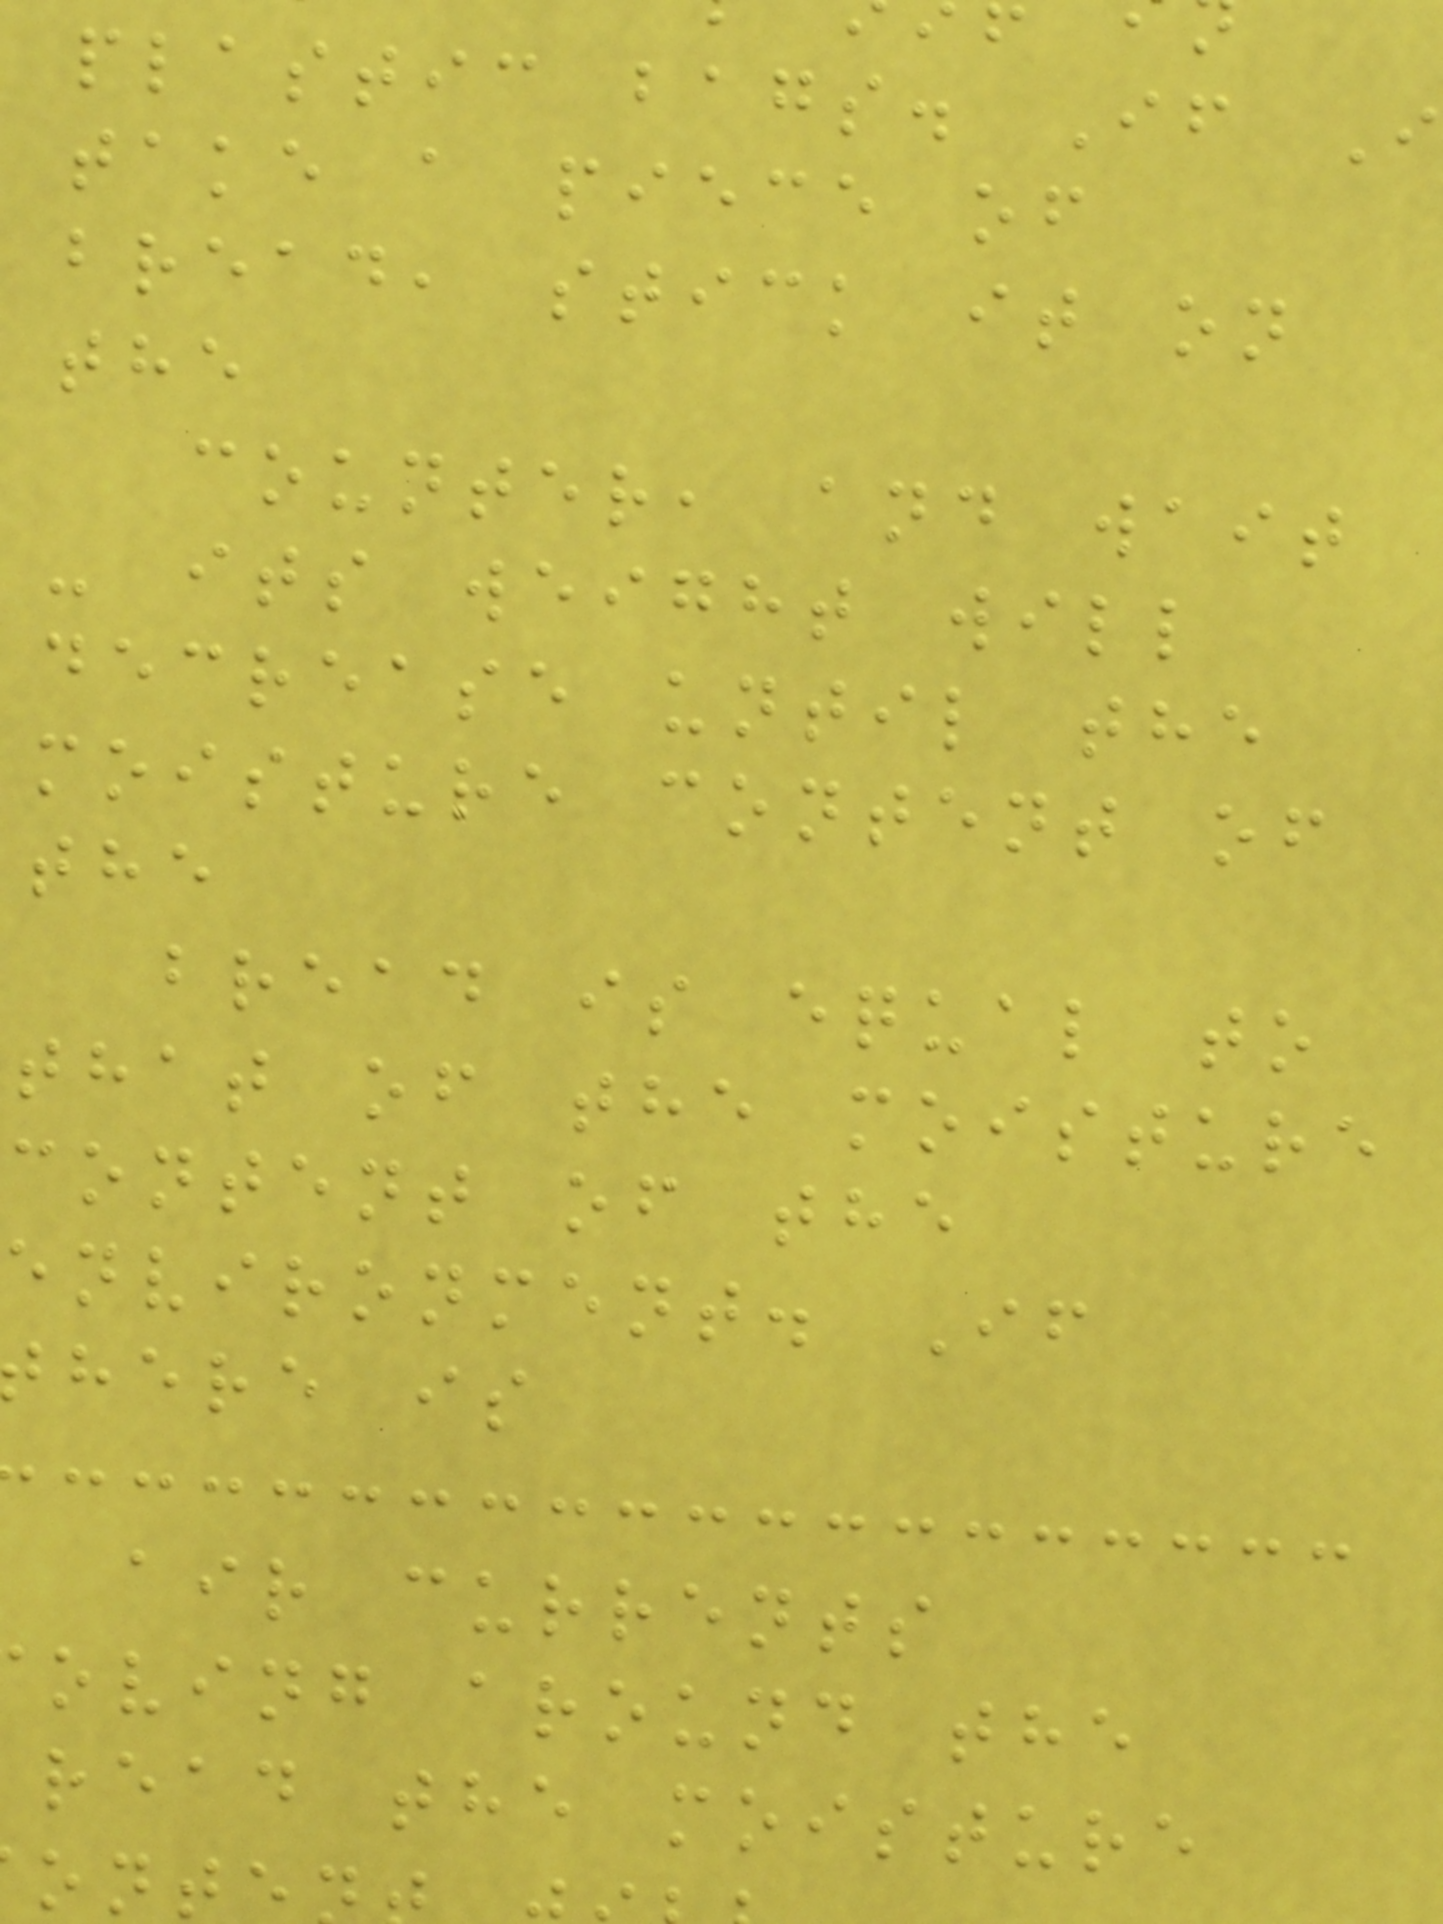plastic bags. If I
take a piece of
bread, stick it on
the
counter, and wait
- its weight will
decrease until the
moisture content of
the
bread is equal to
that of the moisture
content of the
environment. If
here is
air currents
oving around the
read the moisture
